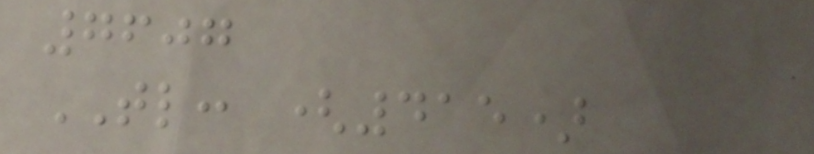7607
TL: (415)
